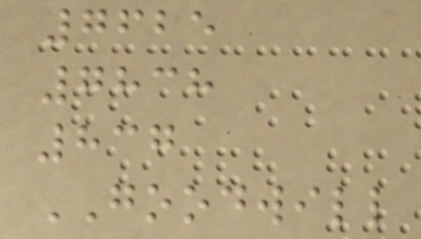7625
7838
837
GOODWILL
